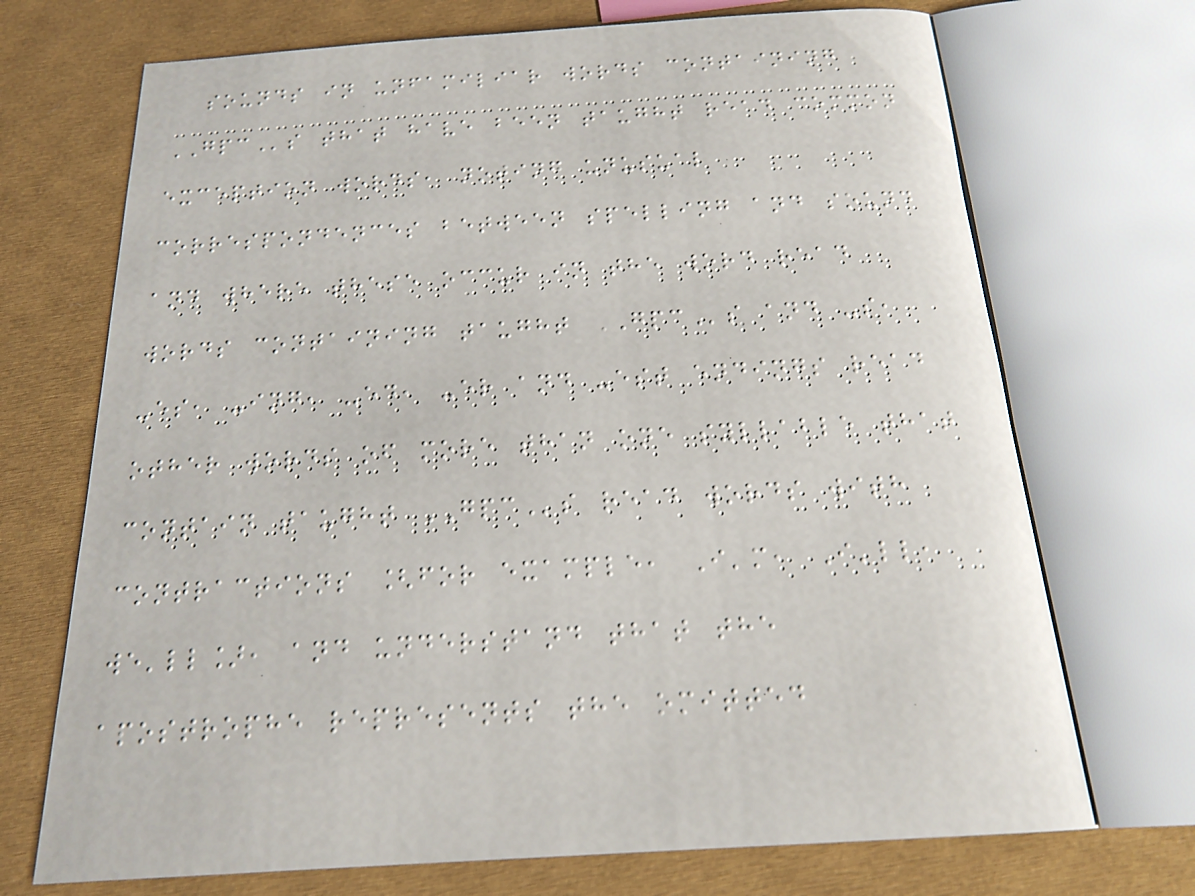sounds in unfamiliar words containing
GPCs that have been taught read common
exception words, noting unusual
correspondences between spelling and sound
and where these occur in the word read
words containing taught GPCs and -s,
-es, -ing, -ed, -er and -est endings read
other words of more than one syllable that
contain taught GPCs read words with
contractions [for example, I'm, I'll,
we'll], and understand that the
apostrophe represents the omitted
